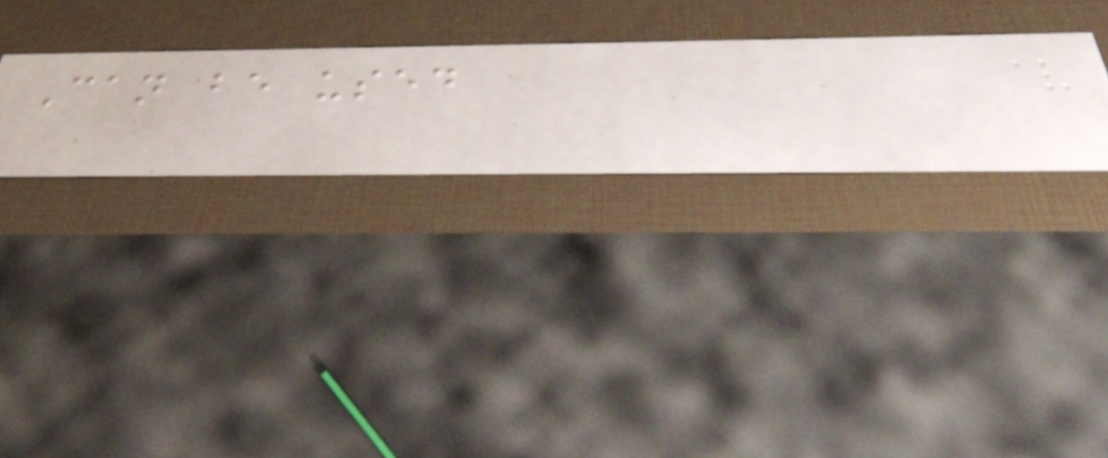Can be used
